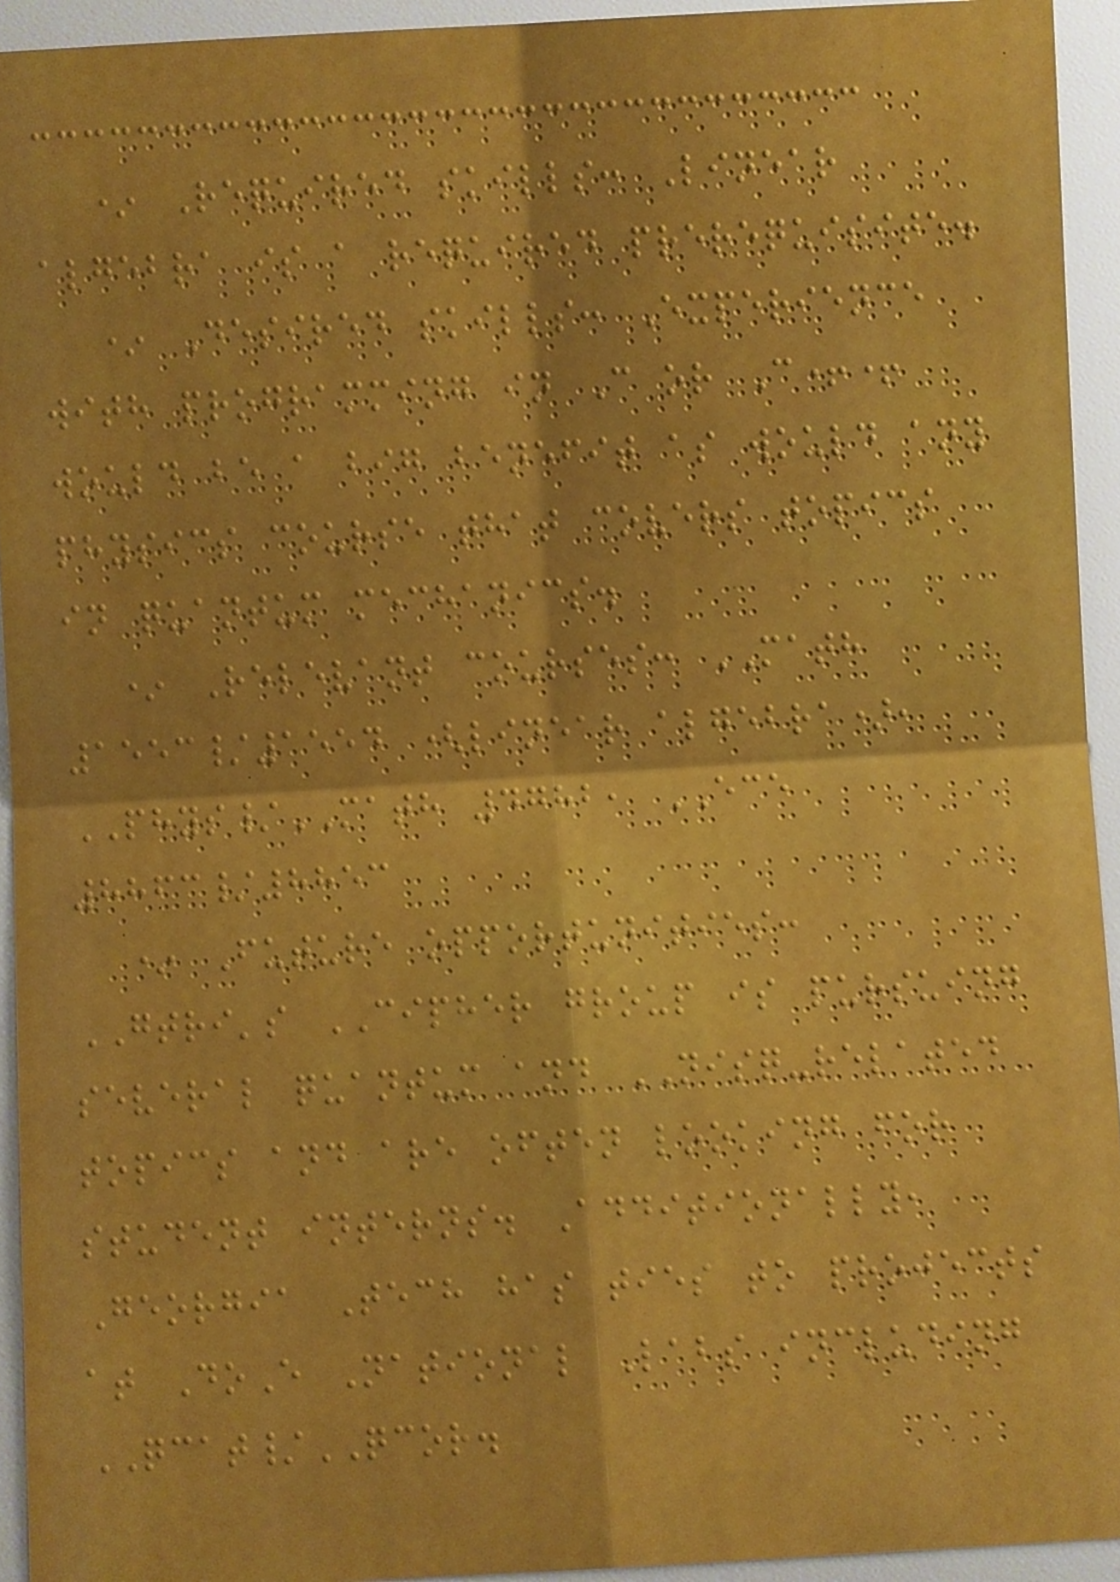* Required skills: Linear
algebra is a required prerequisite.
* Desired skills: Experience
with programming in C or C++
would be a big benefit as would any
physics course that covers topics
in quantum mechanics.
* Relevant courses: MATH
1553/1554 (linear algebra),
PHYS/MATH 4782, ECE
8863/8853
* Future opportunities:
GTRI's CIPHER group is pursuing
several quantum and NISQ-related
topics and are often looking for
student interns. Additionally,
Georgia Tech has ties to projects
at DoE National Labs including
QCAT/QCOR.
